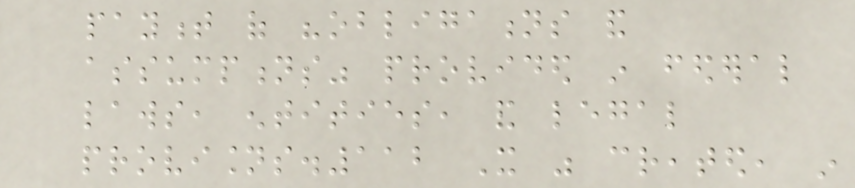payment of "obligations and
assumptions" provided in federal
laws, entities, and legal
provisions.112 It was created, in
